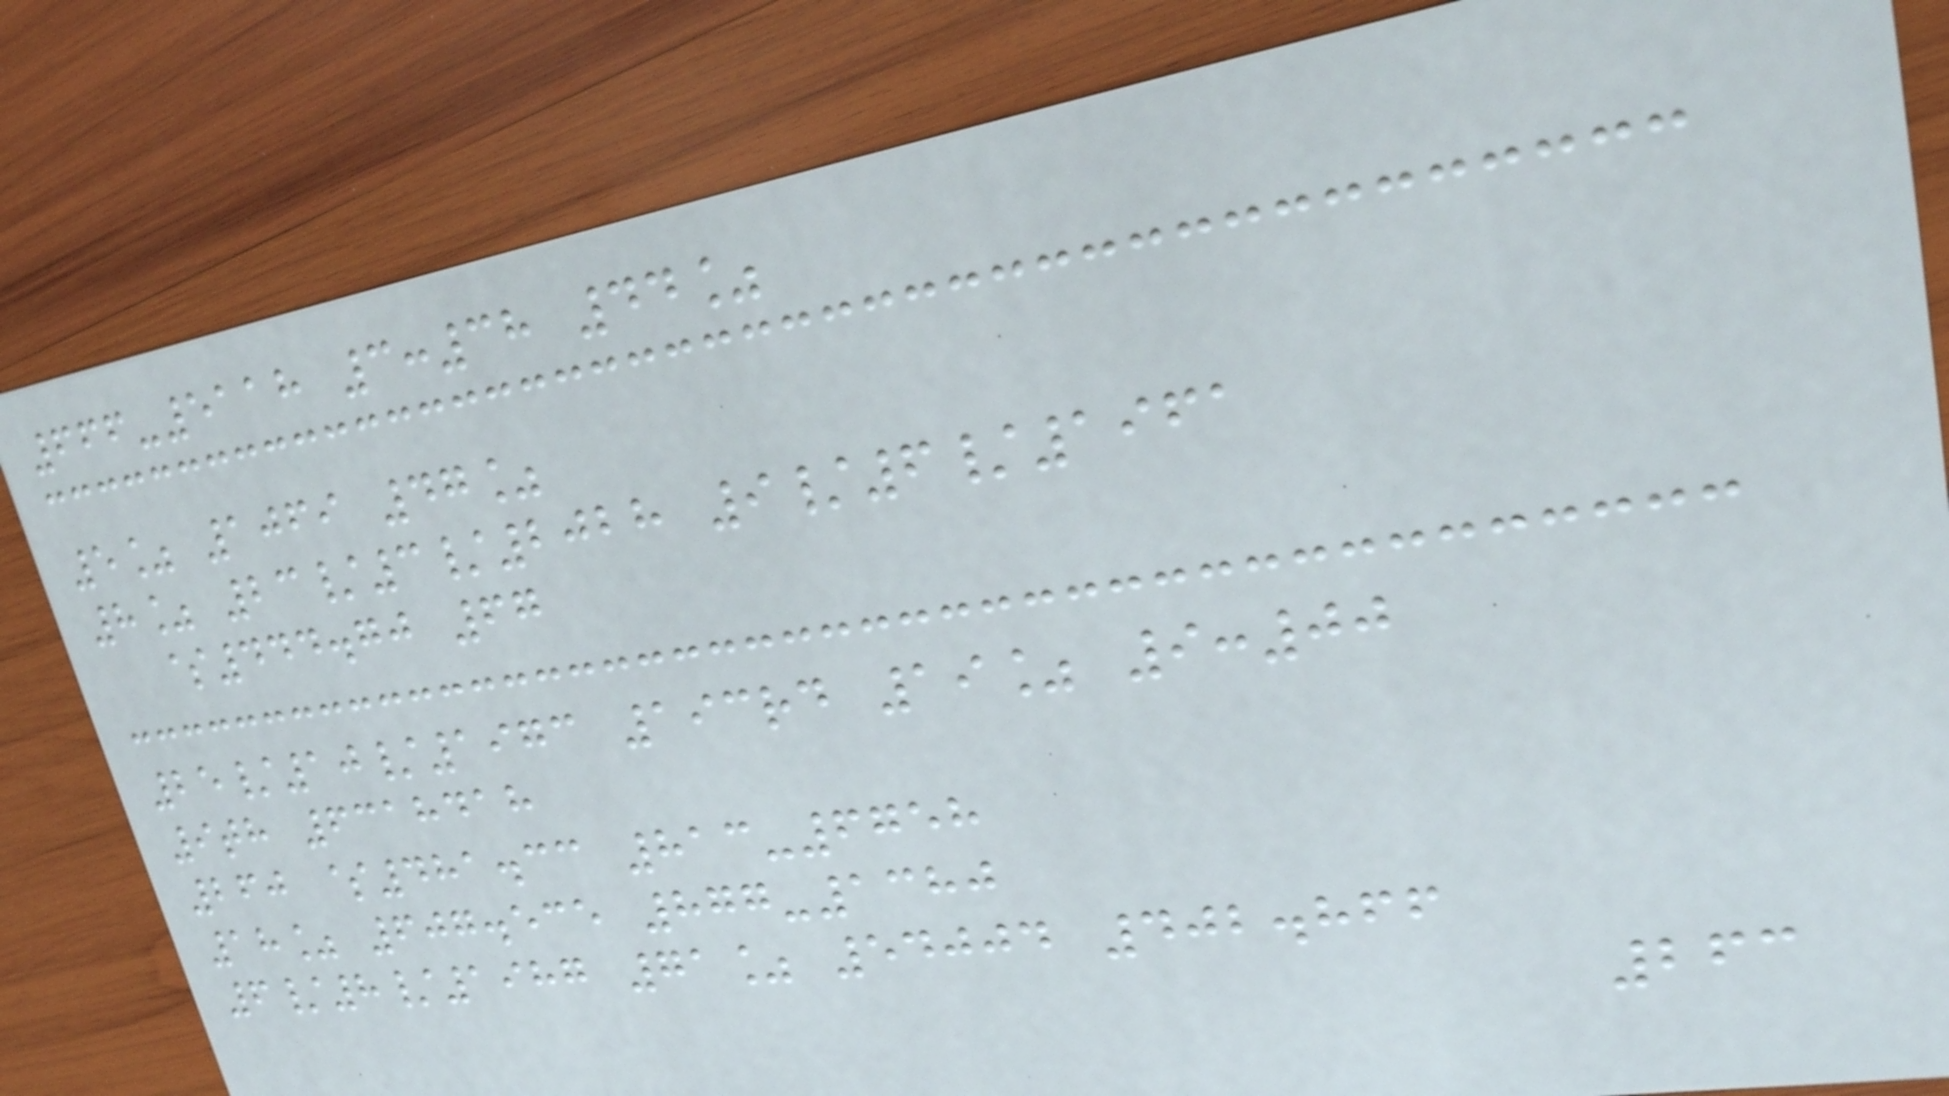666-5118 3:38 44%
5% 1069 47%
8% 23/3/2028 9/6/1961
$444.70 67
25/10/1973 193rd 19% 9:00
9th 6318418
260 $481.33 813-6758
18% 607.535 877-1380
6/8/1987 71% 54004 402.866
263
